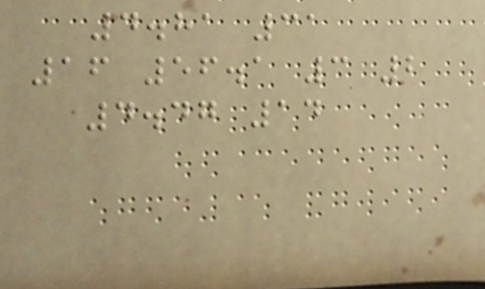4.81 31
16 56.1 3 2
4.47 14
